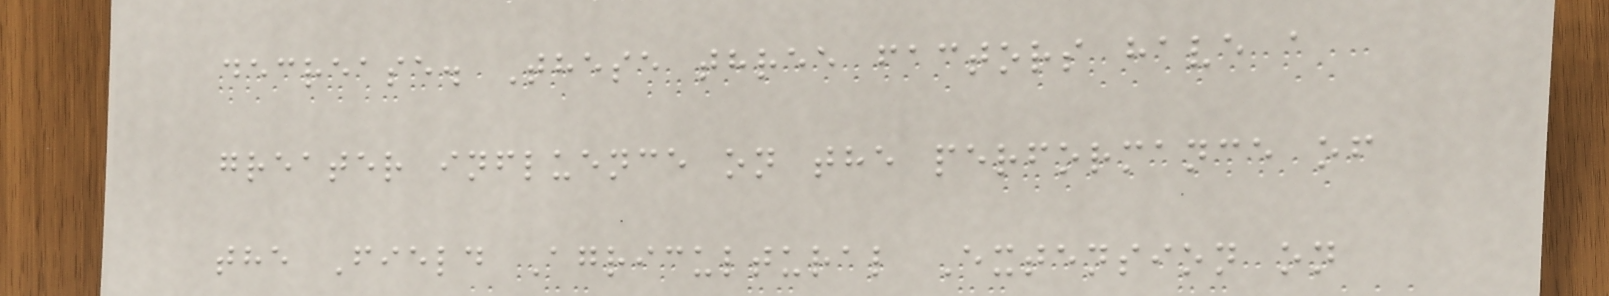decrease. These three factors have a
greater influence on the performance of
the Field Agricultural Extension on
